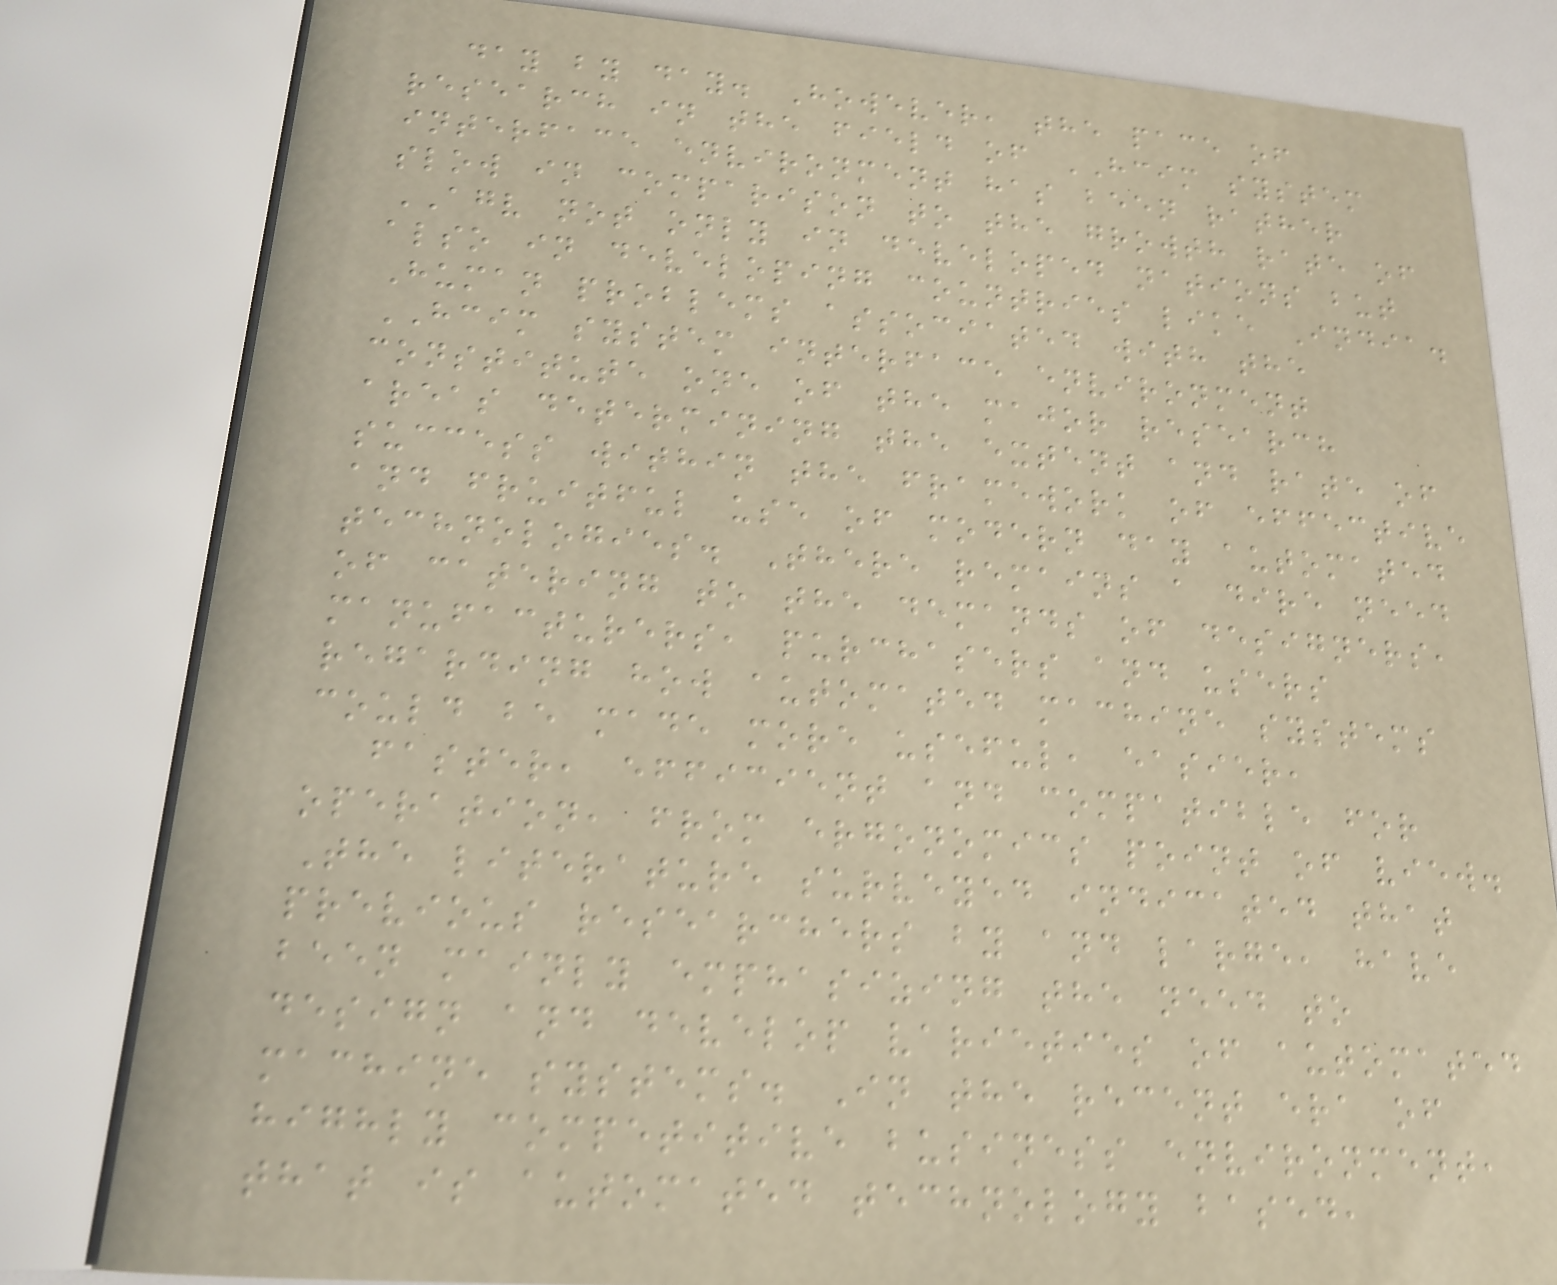day by day. However, the pace of
research in the field of HCIM system
interface environment has been rather
slow in comparison to the growth rate of
AGV not only in developed nations but
also in developing countries like India.
Human problems associated with the
HCIM system interface environment
constitute one of the major research
areas determining the extent and rate of
success within the framework of effective
and fruitful use of modern day automated
technologies. There remains a dire need
of catering to the demands of designers,
manufacturers, purchasers and users
regarding how automated machine systems
could be made more useful, easier,
faster, efficient and compatible for
operation, from ergonomics point of view.
The literature surveyed indicated that
previous researchers by and large, have
been mainly emphasizing the need to
design and develop varieties of automated
machine systems. In the recent era of
highly competitive business environment,
that is automated technology based,
